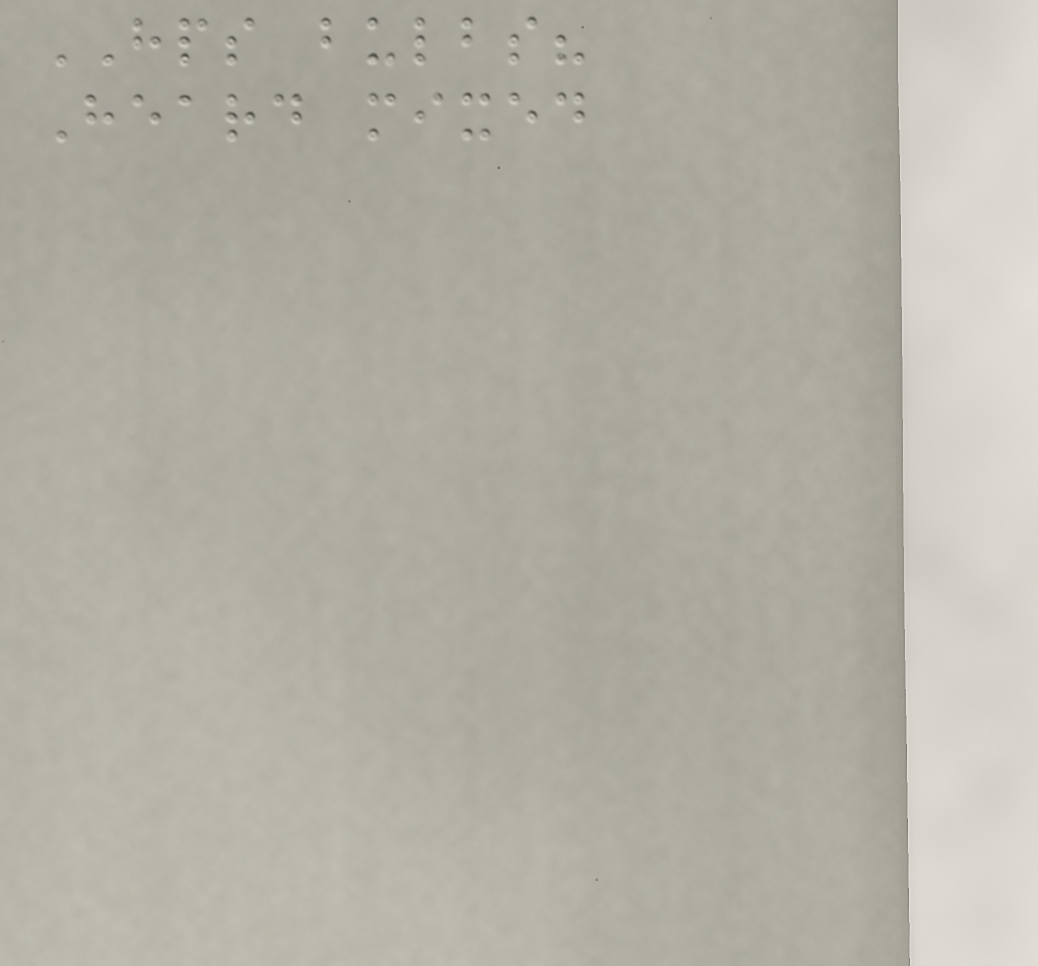HPS bulbs?
Heard mixed
